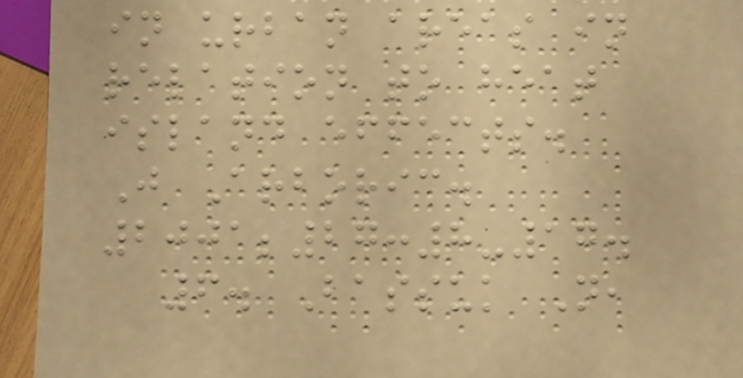in urban areas in
relation to heat
island effects.
J Arboric.
2001;27:8-17.
6. Bassuk N,
